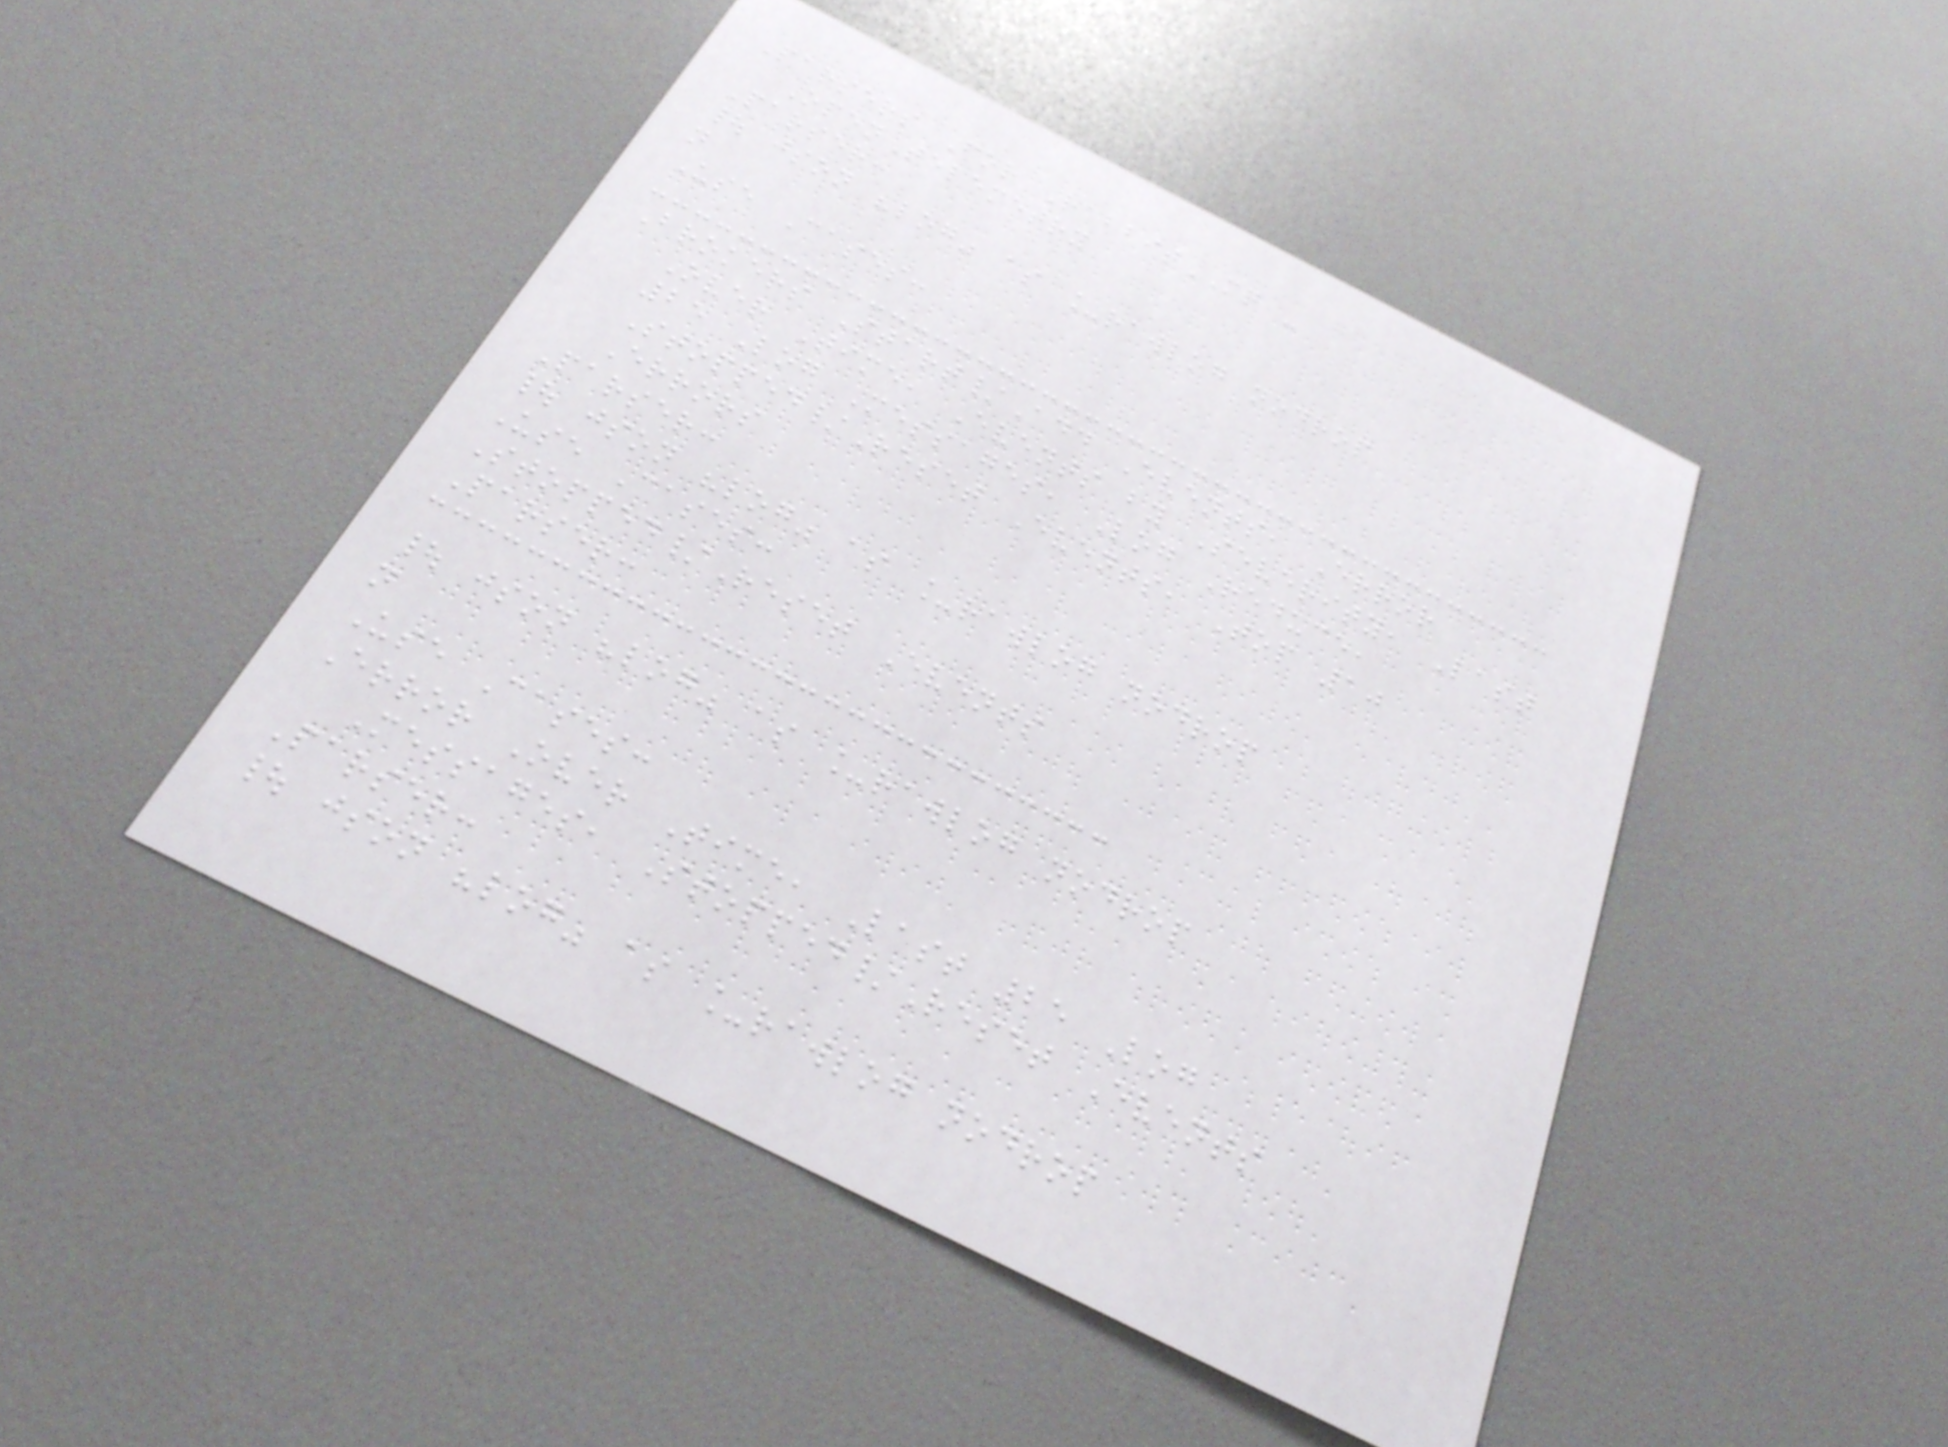Parsers For RabbitMQ -
OpenTelemetry
Parser:
| json "log" as _rawlog nodrop
n
Use Cases:
Brokers Start/Add Events, Error
Over Time, Events by Severity, Last
25 Log Messages, Log Reduce,
Stopped/Reset Events, Top 10
Errors
Parser:
| json "log" as _rawlog nodrop
Use Cases:
Stopped/Reset Events
Parser:
| json "log" as _rawlog nodrop
n
Use Cases:
Error Over Time, Last 25 Log
Messages, Stopped/Reset Events
Parser:
| json "log" as _rawlog nodrop
